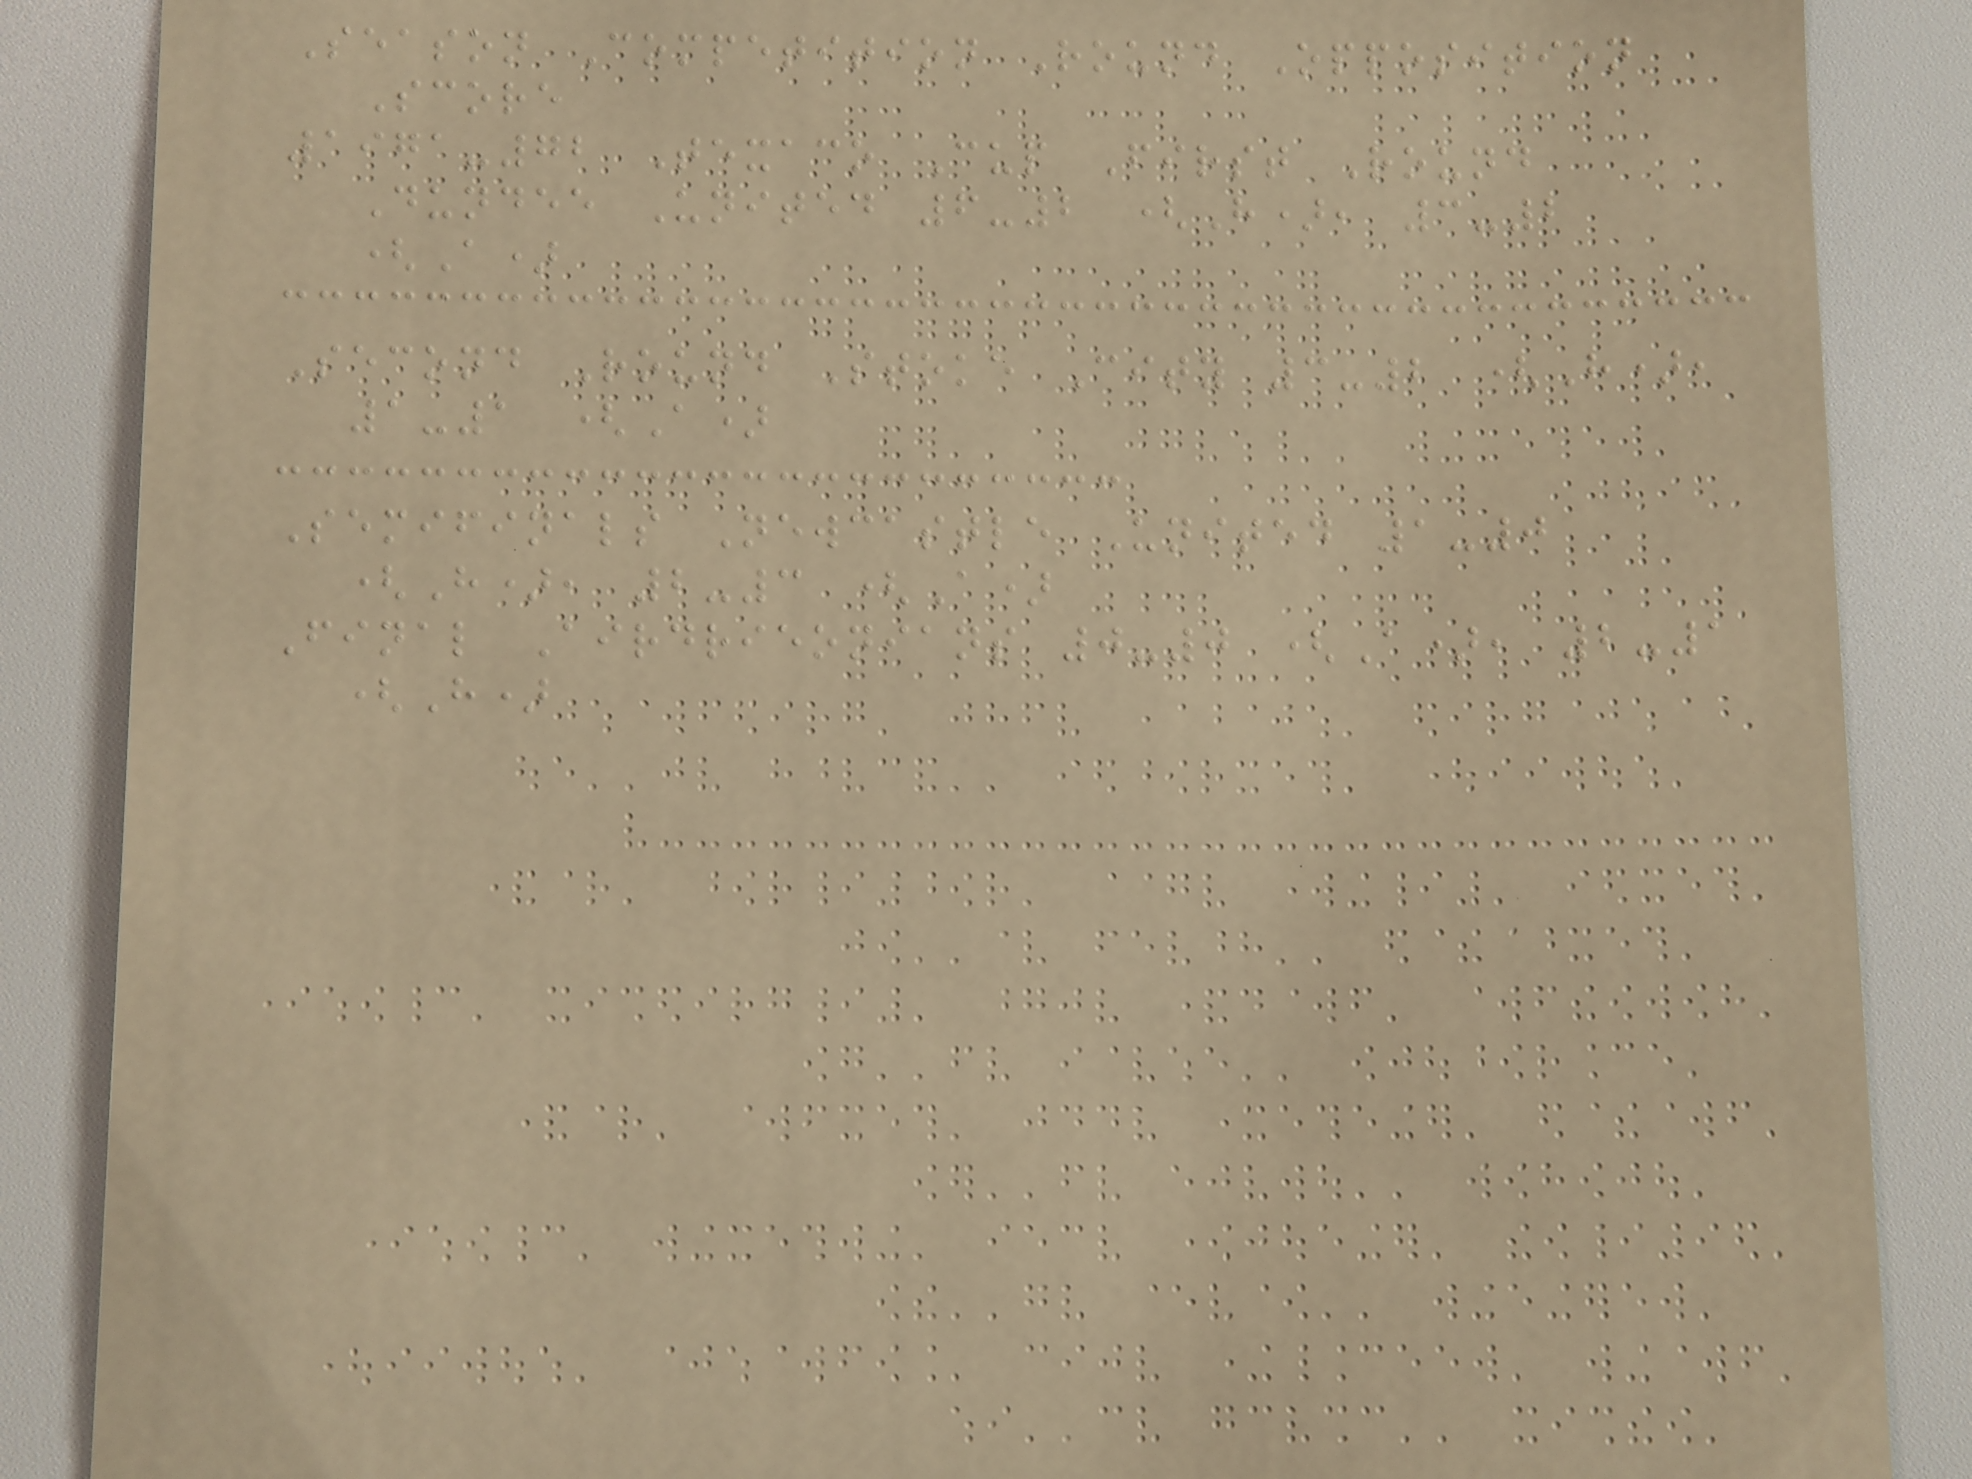Season Competition Round Opposition
Score
1971-72 Texaco Cup First Round
Dundee United 6-2 (H), 3-2
(A)
Second Round Stoke City 3-2 (H),
1-1 (A)
Semifinals Newcastle United 1-0
(H), 2-3 (A)
Final Airdrieonians 0-0 (A), 2-1
(H)
